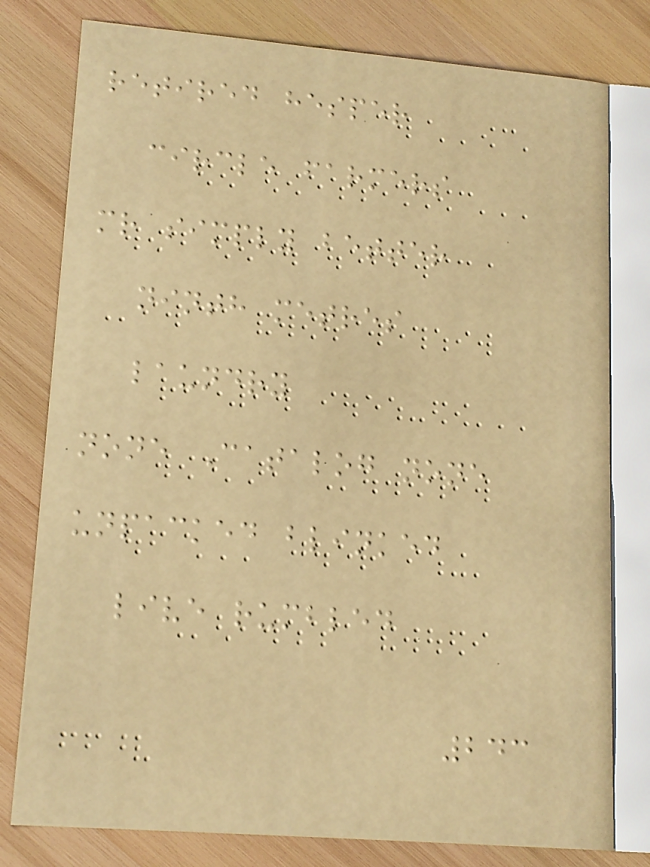retired hesper
circle farmers
mr simply better
ninth metres
laundry
none Catalog none
unpacked blinked
live rumbled
243
